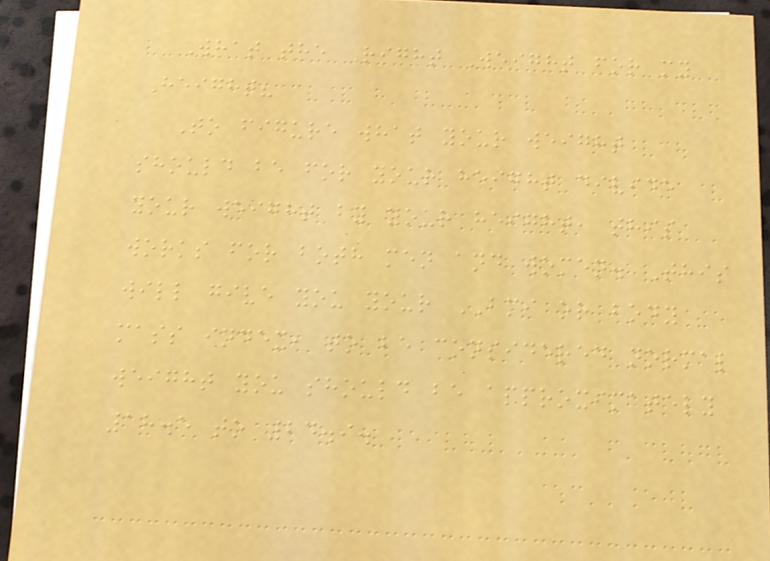What the Right Weight for my
Height?
To figure what your weight
should be for your height divide
your weight by your height, this
works for both men and women. This
will give you your BMI or body
mass index, to be considered normal
weight you should be approximately
18.5 to 24.9.
